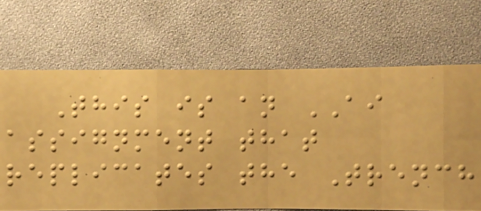This is an AI
assignment that
replicates the Trench
